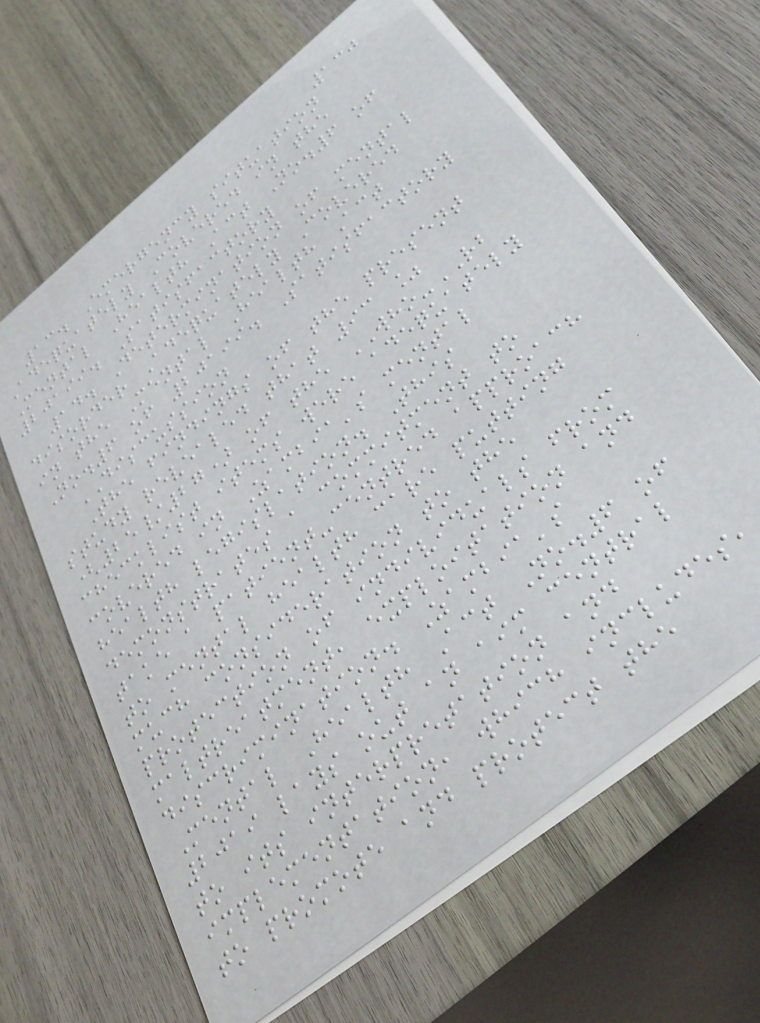130
13. Emergency situation
Adequately Covered in the
Mental Health Act No.6 of
20199. Satisfactory
14. Determination of mental
disorder Adequately Covered
in the Mental Health Act
No.6 of 20199. Satisfactory
DISCUSSION
The findings of the present
study revealed that 93 %
(25/27) of the WHO-RB
checklist items were adequately
covered in Zambia's mental
health legislation. This
demonstrates a commitment to
take a patient-centred approach
to mental health care putting
much consideration to the
protection of individuals from
maltreatment, exploitation and
discrimination. Zambia's
Mental Health Act No.6 of
2019 lays out an aim central
to its interpretation and
implementation, which includes,
to promote and protect the
